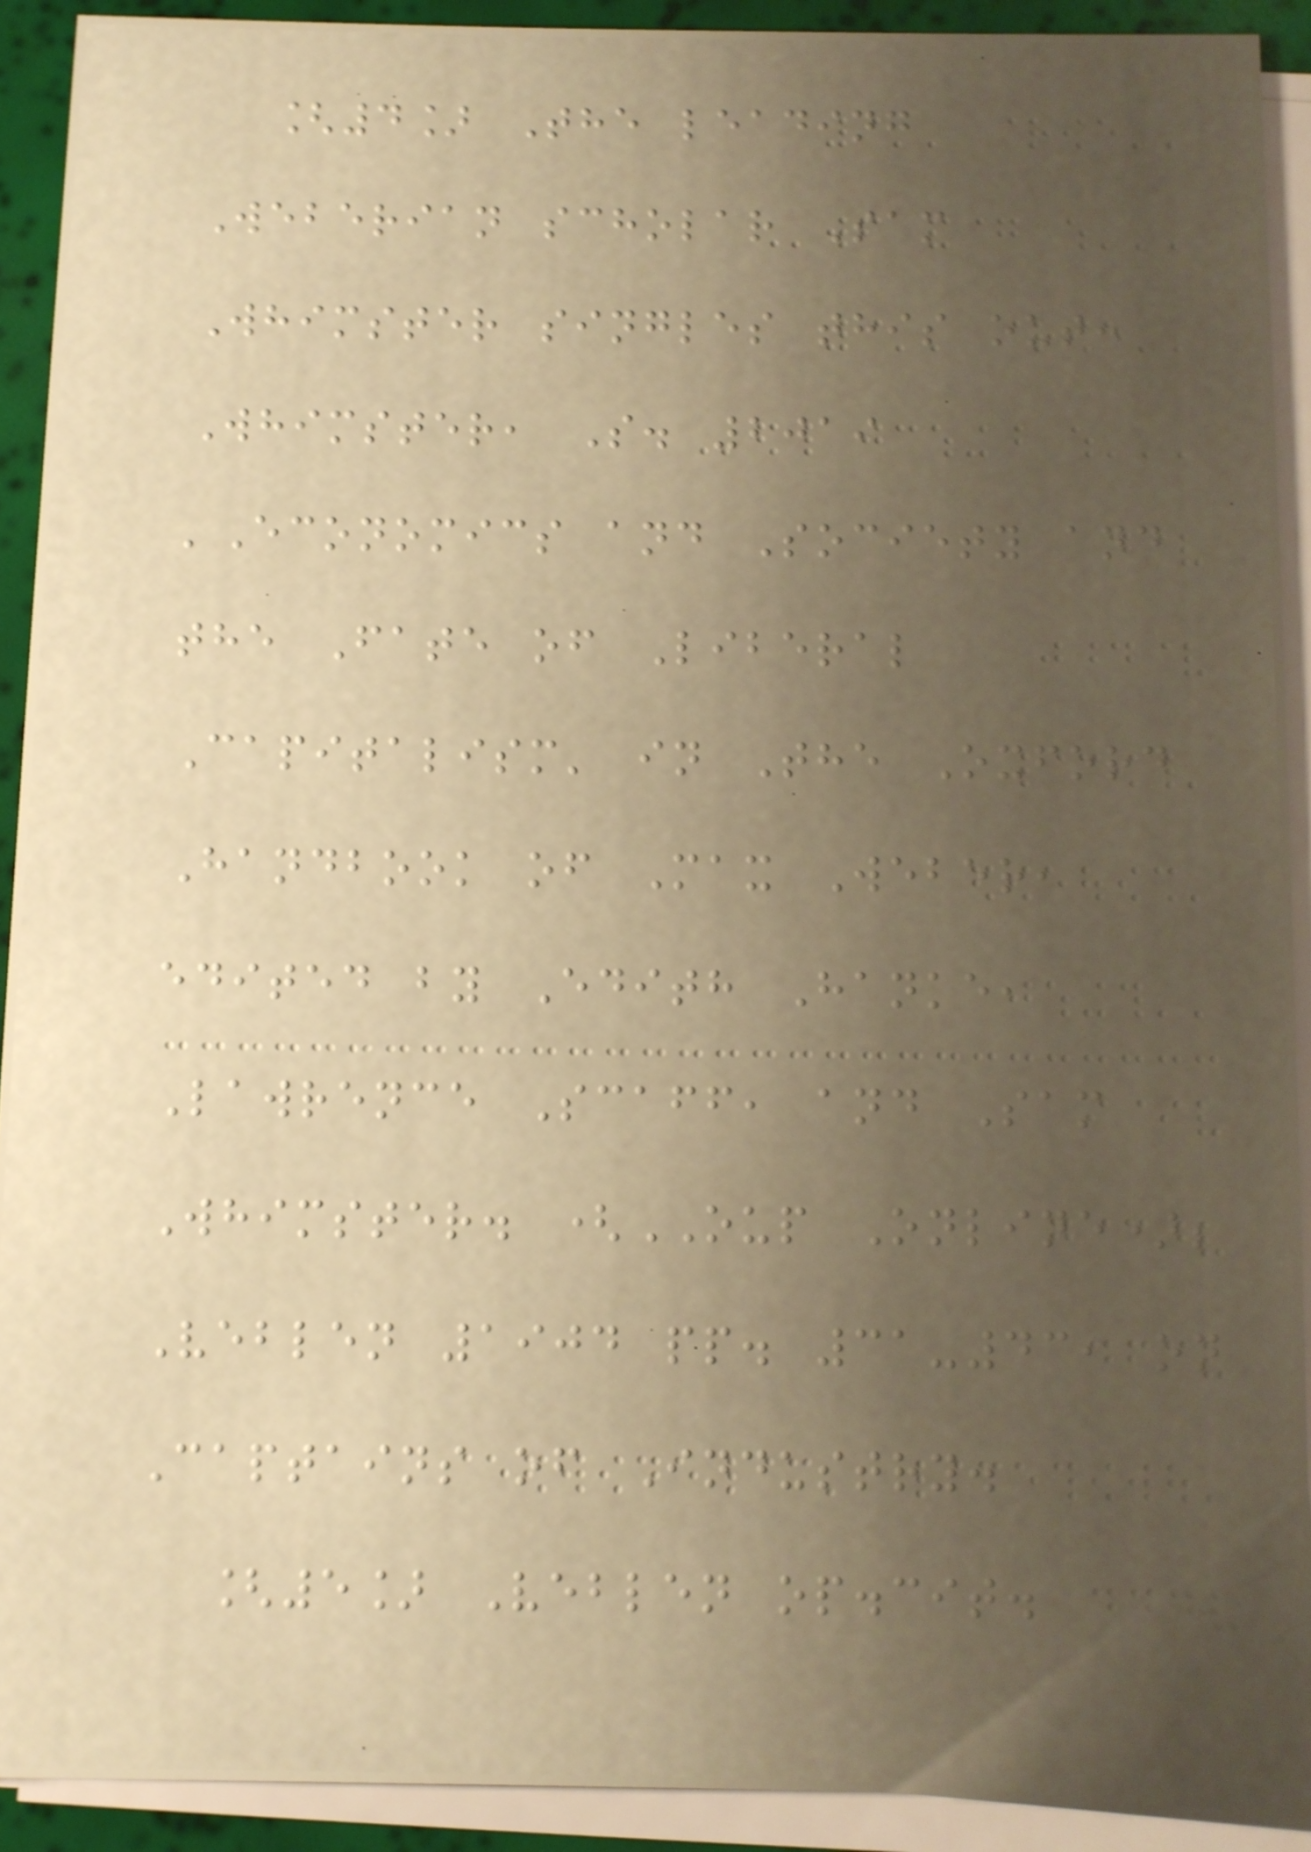[4] The leading
Weberian scholar Sam
Whimster singles this out:
Whimster, S. 2019
'Economics and Society and
the Fate of Liberal
Capitalism' in The Oxford
Handbook of Max Weber,
edited by Edith Hanke,
Lawrence Scaff, and Sam
Whimster. (OUP Online);
Veblen 1904 pp. 31-43, on
Captains of Industry.
[5] Veblen op.cit.
